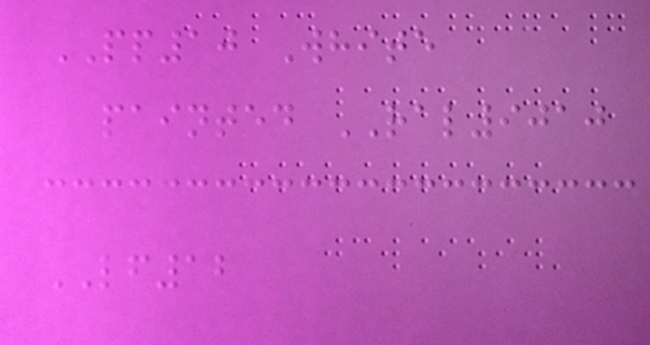PP10 White
painted RAL9010
LF12
